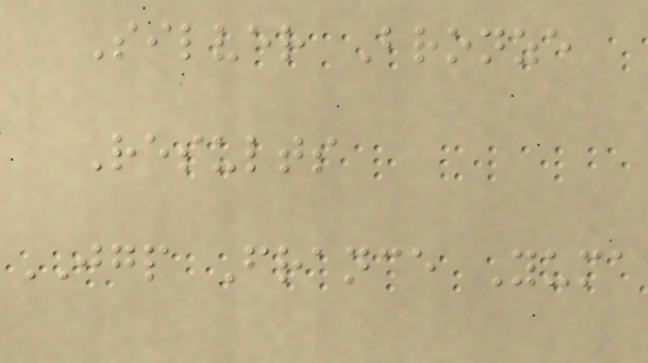Silver Bronze
Results
JGP France Yuma
